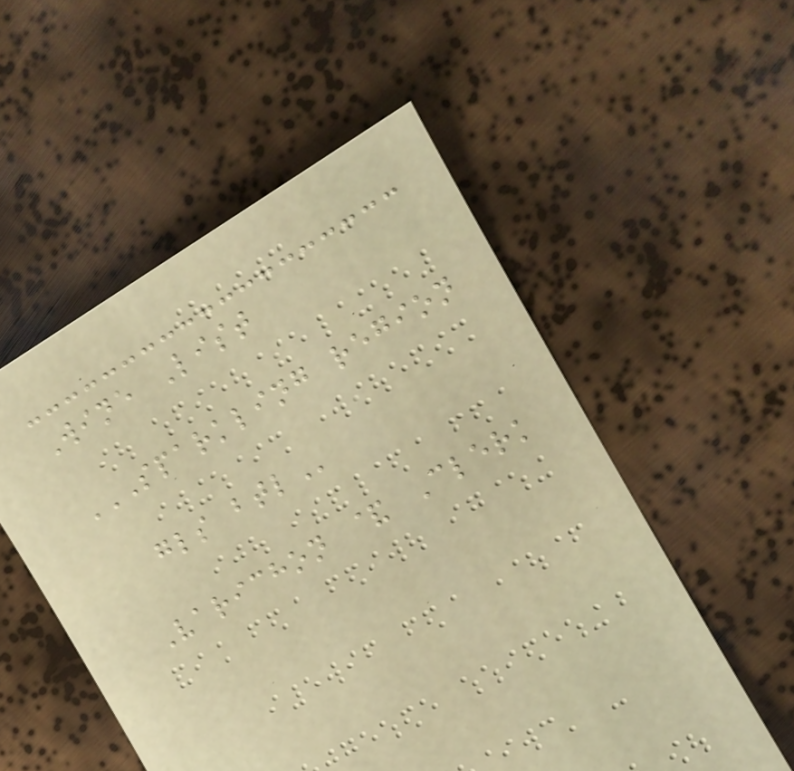Wine List
SPARKLING REGION
GLS BTL
Varichon & Clerk
